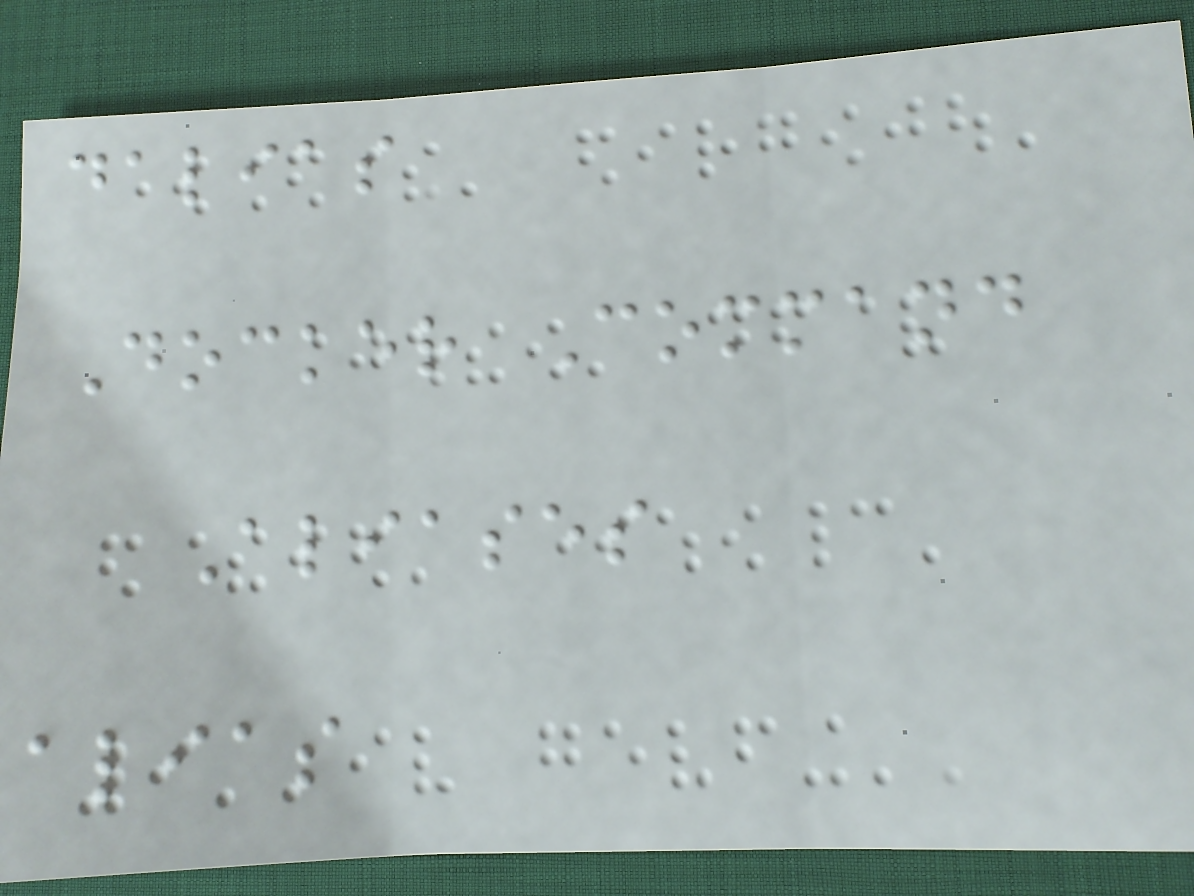dalias
Docker Command
Aliases
alias
